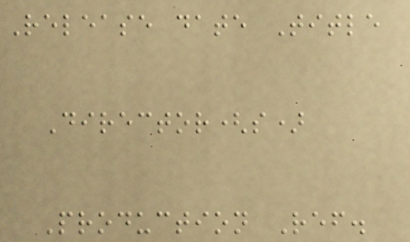Release date Title
Director(s)
Production Ref.
